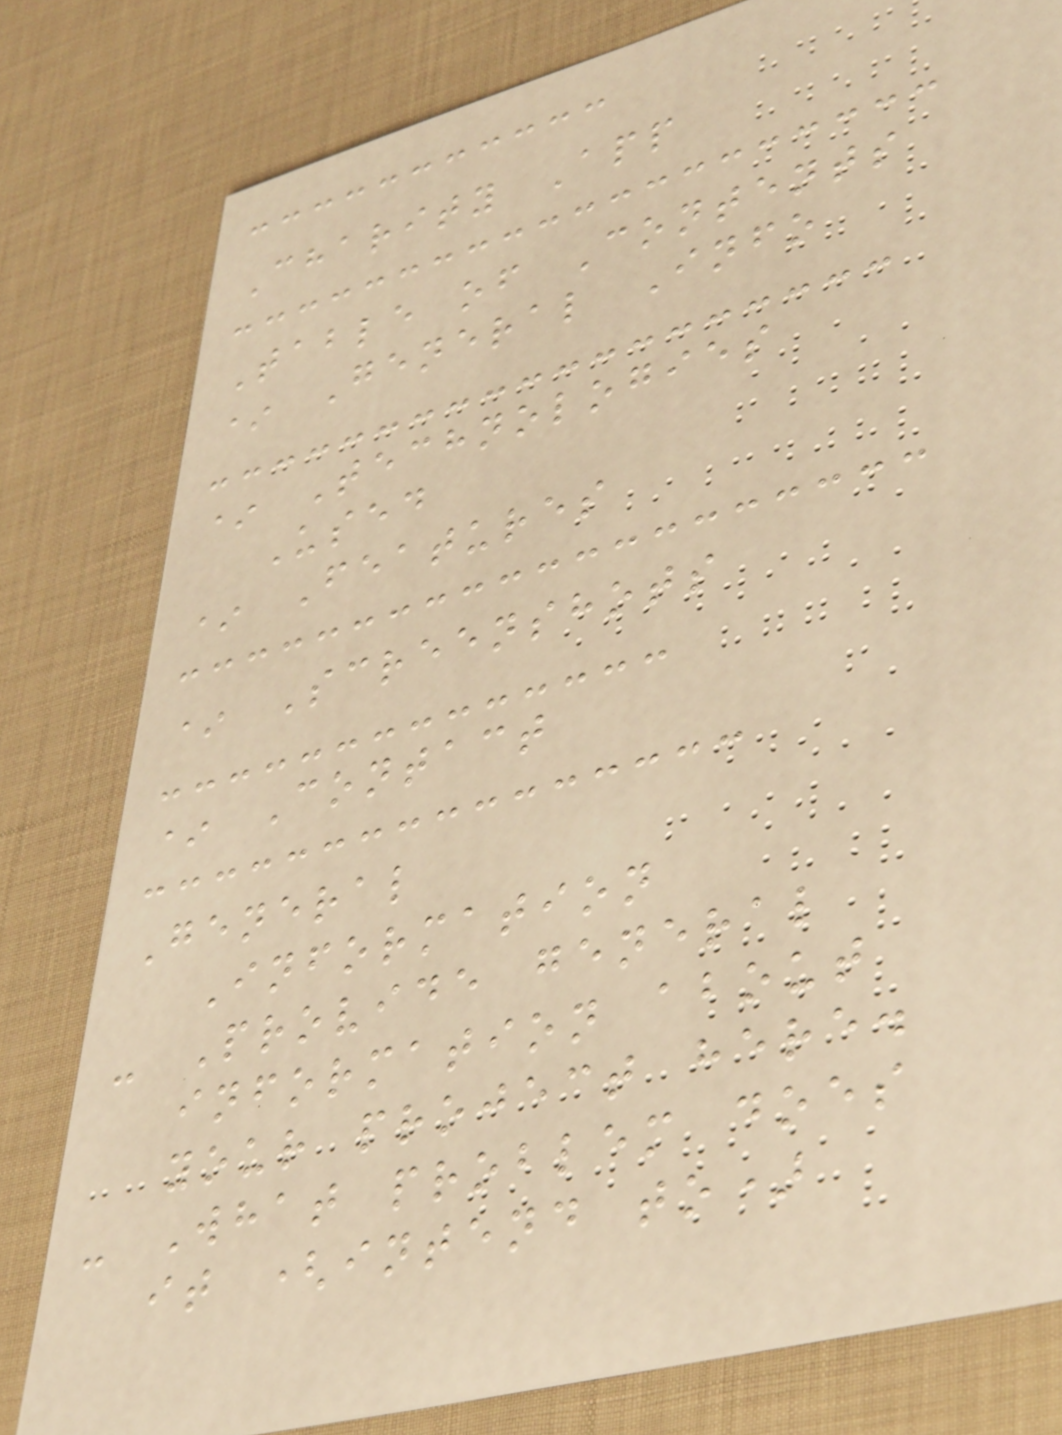Charity App
Table of Contents
* General Info
* Technologies
Used
* Features
* Screenshots
* Contact
General
Information
- Provide general
information about
your project here.
- What problem does
it (intend to)
